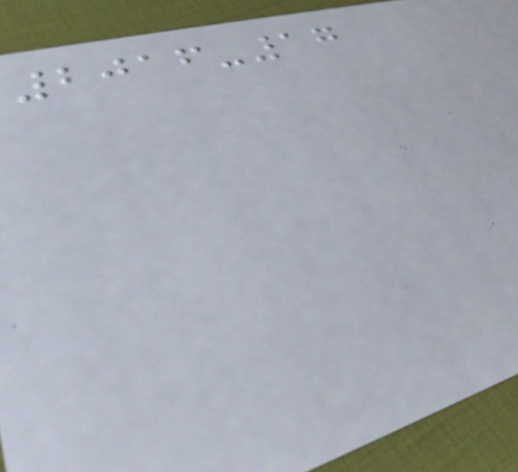2016-17
